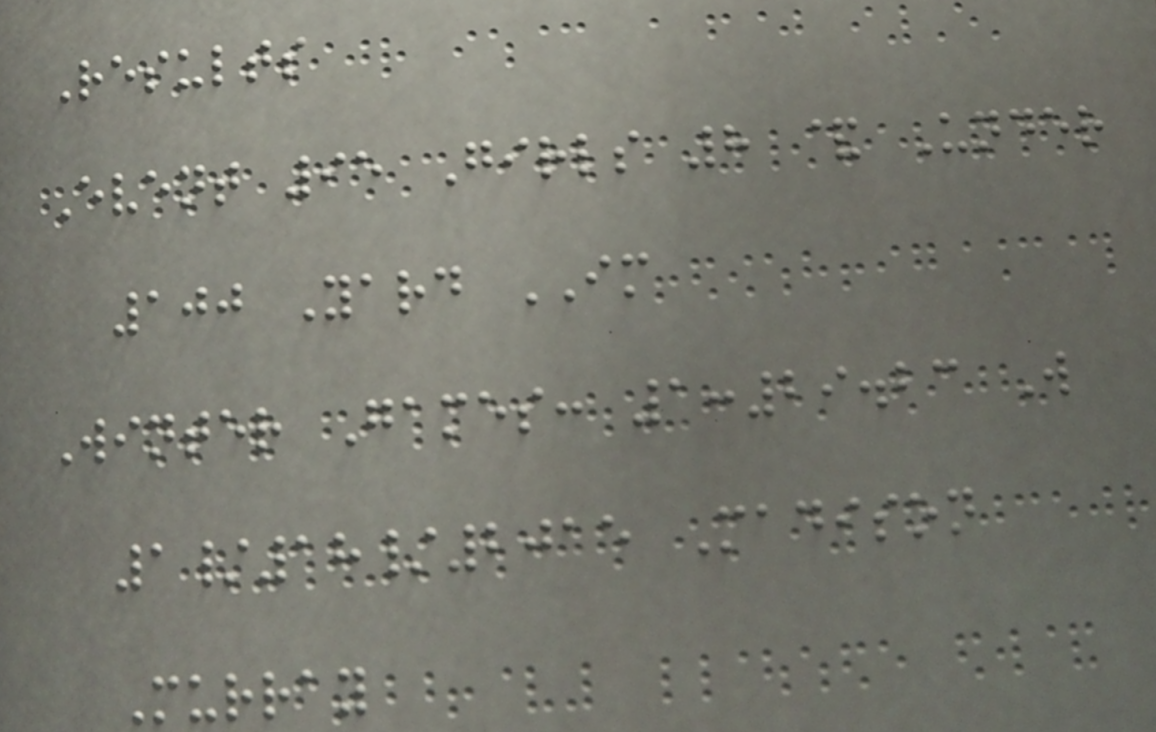Results
Event 95 Girls 8 & Under
100 Yard IM
Winter Games: 1:29.23 W
1/18/2015 Madison
Murray
